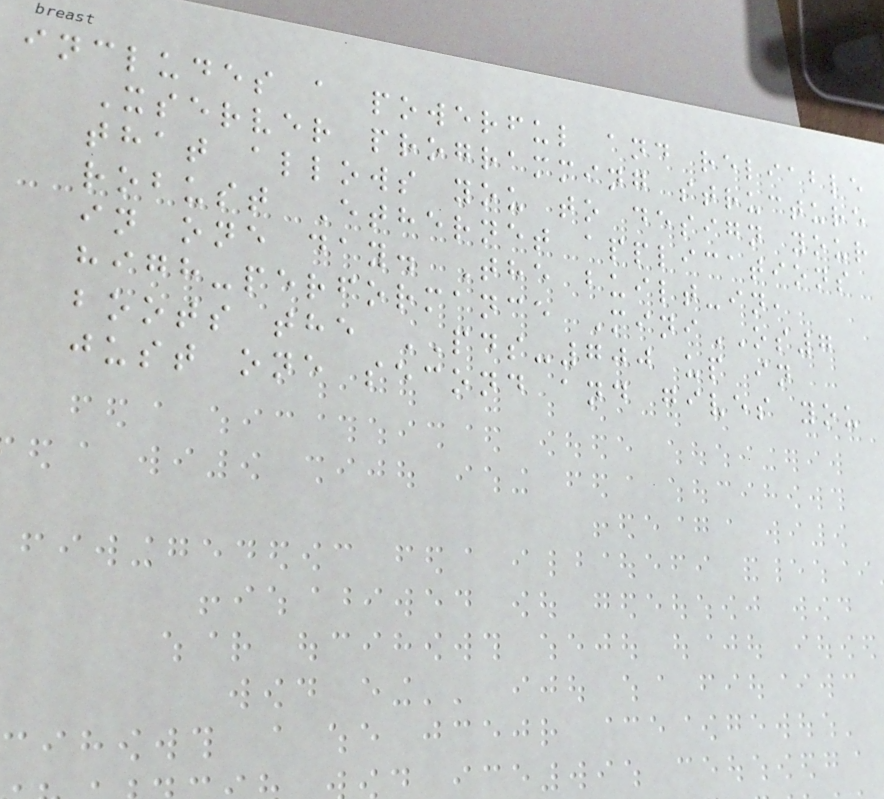includes a powerful and reliable
Xserver programming structure
that allows you to design your
robust Ethernet applications
in one day. The built-in,
high-performance MiniOS7
boots the PDS-700 up in
just one second and gives you
